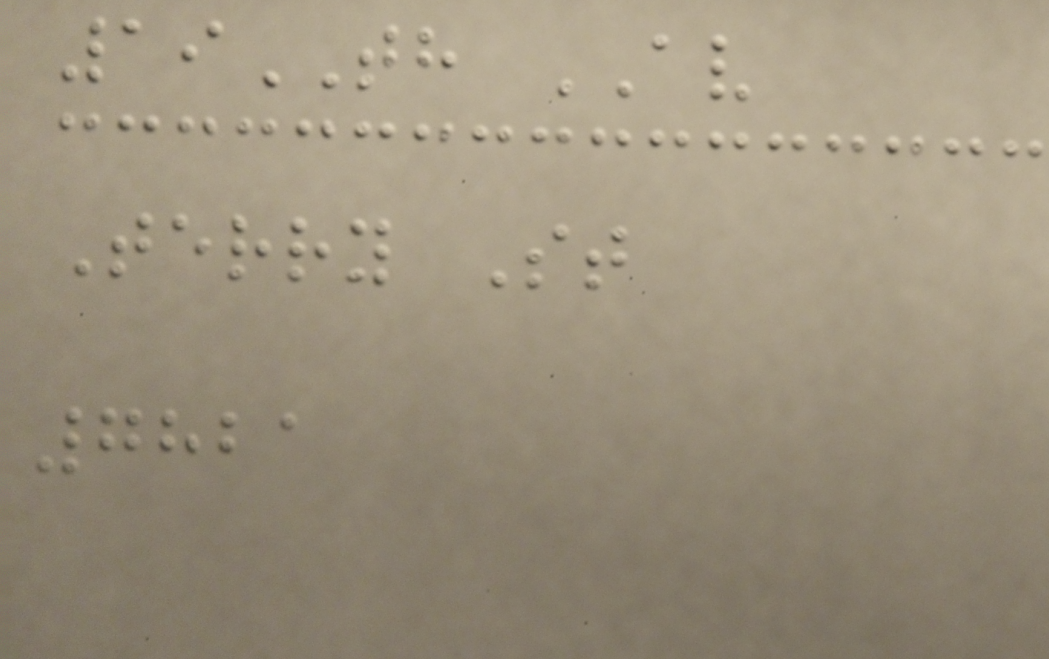19TH AV
Terry St
7821
